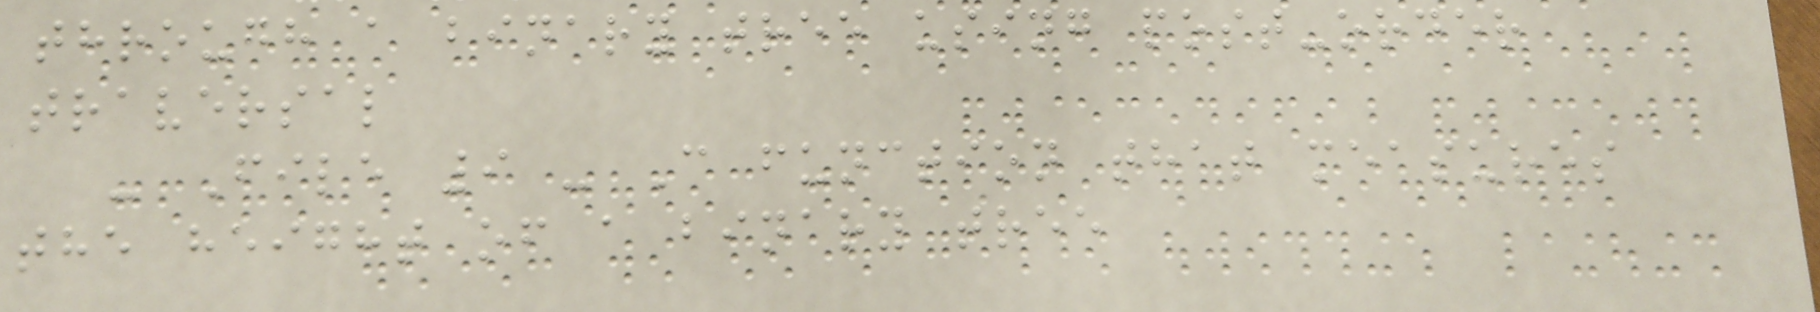through a binary tree using post-order
traversal
- File 9 - C function that measures
the height of a binary tree
